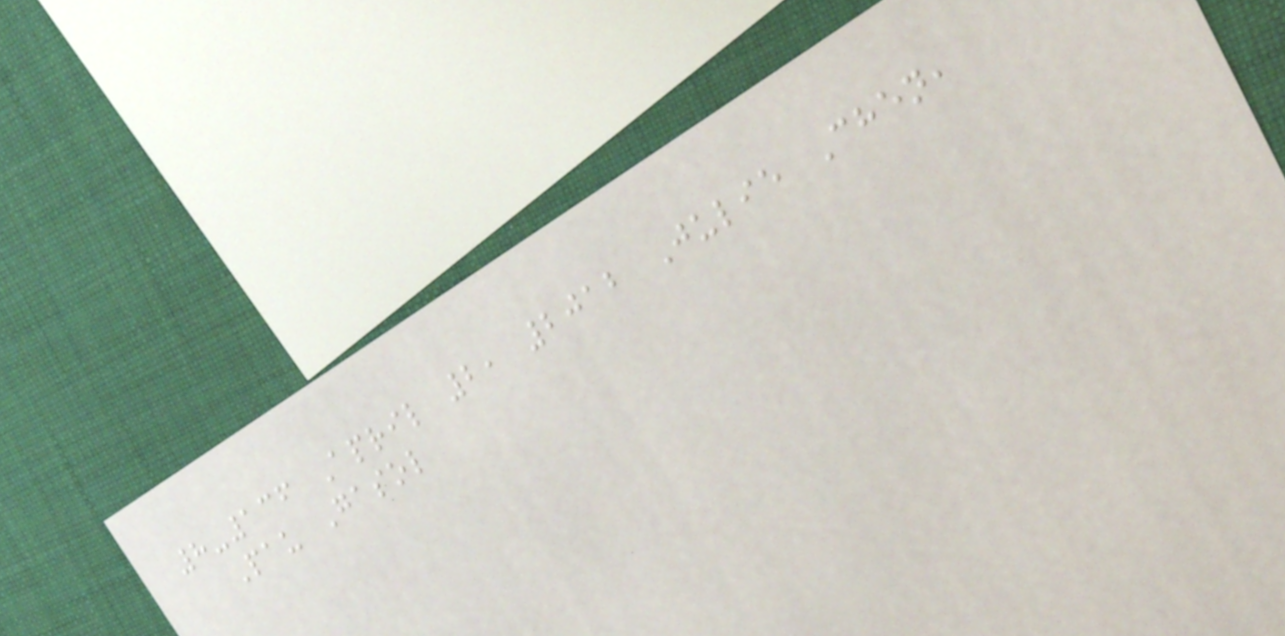8-136 April 2, 2012 Julie Chen,
Pau Gasol
